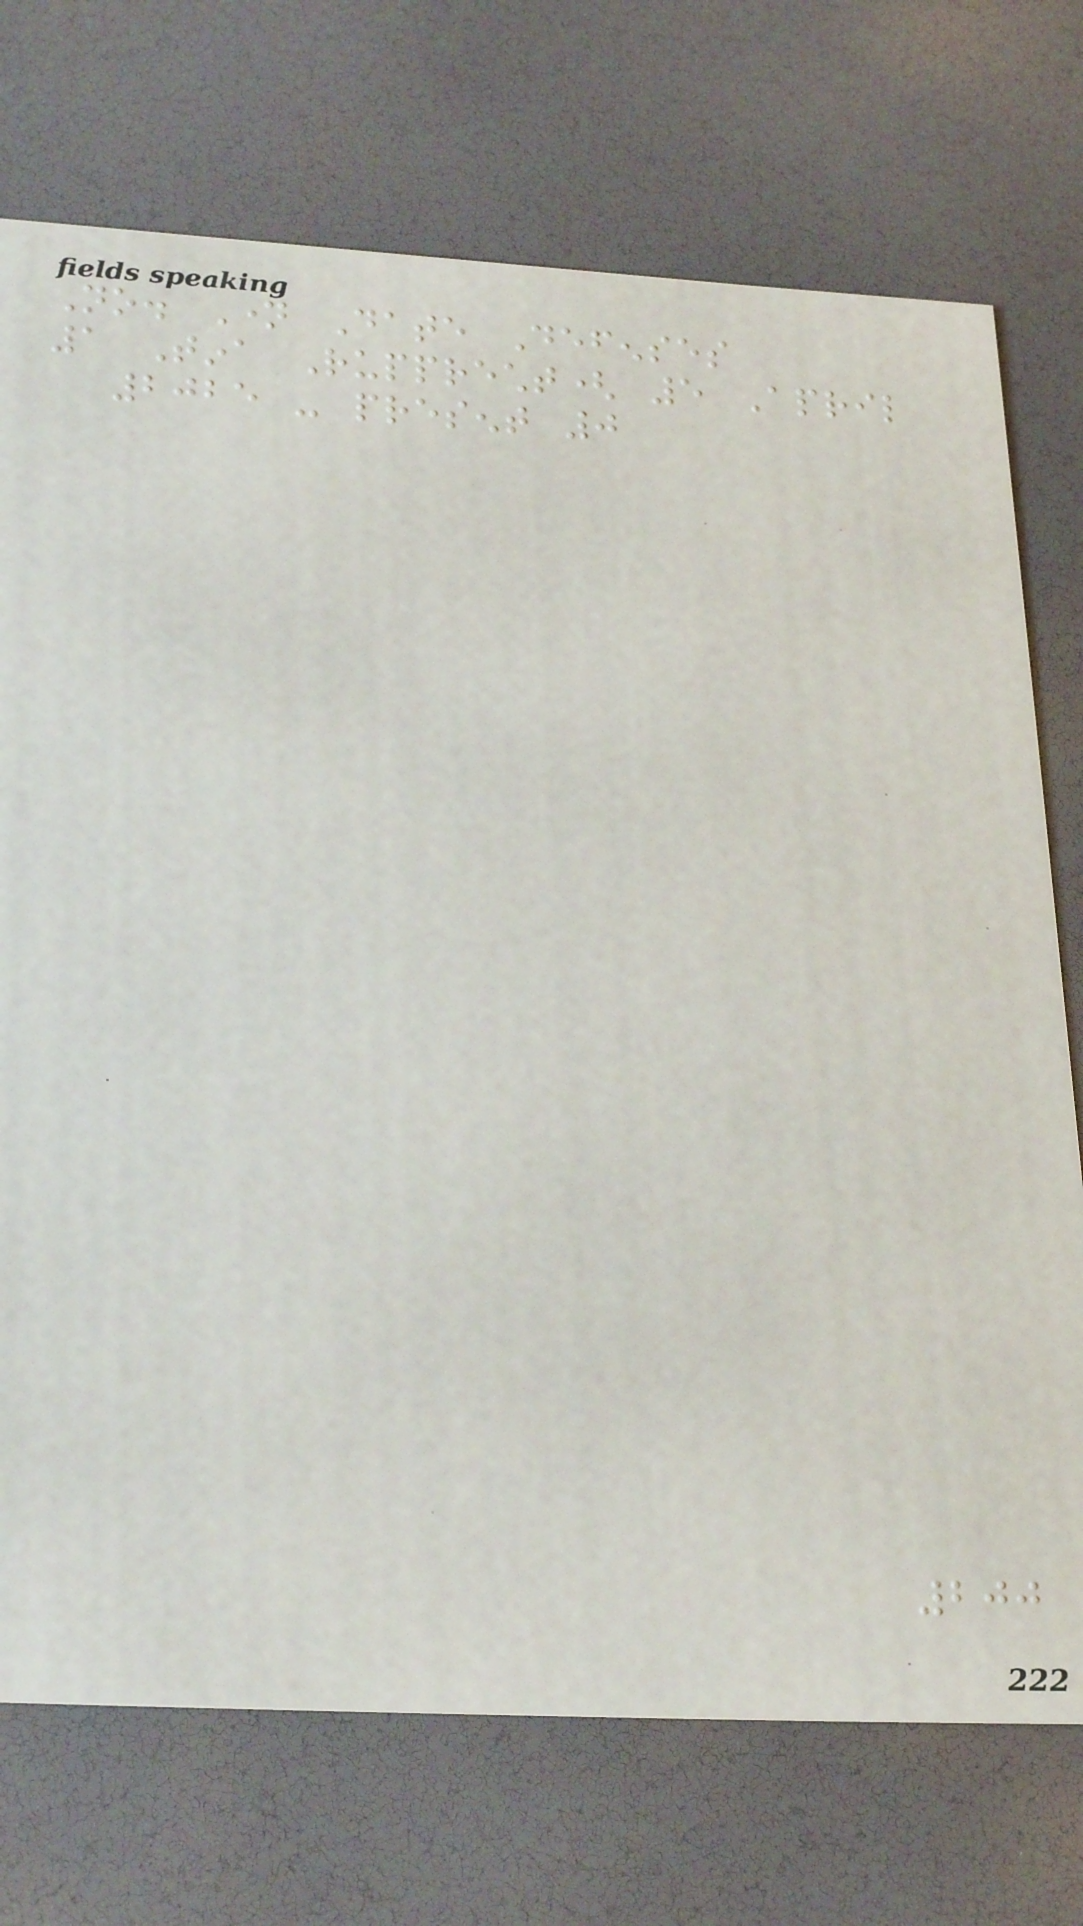No. Name Date Defenses
1 Tina Rupprecht( 5 April
2025 - present 0
200
